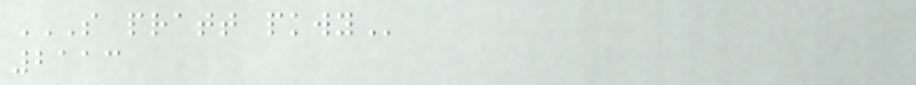S PRATT PKWY
2113
